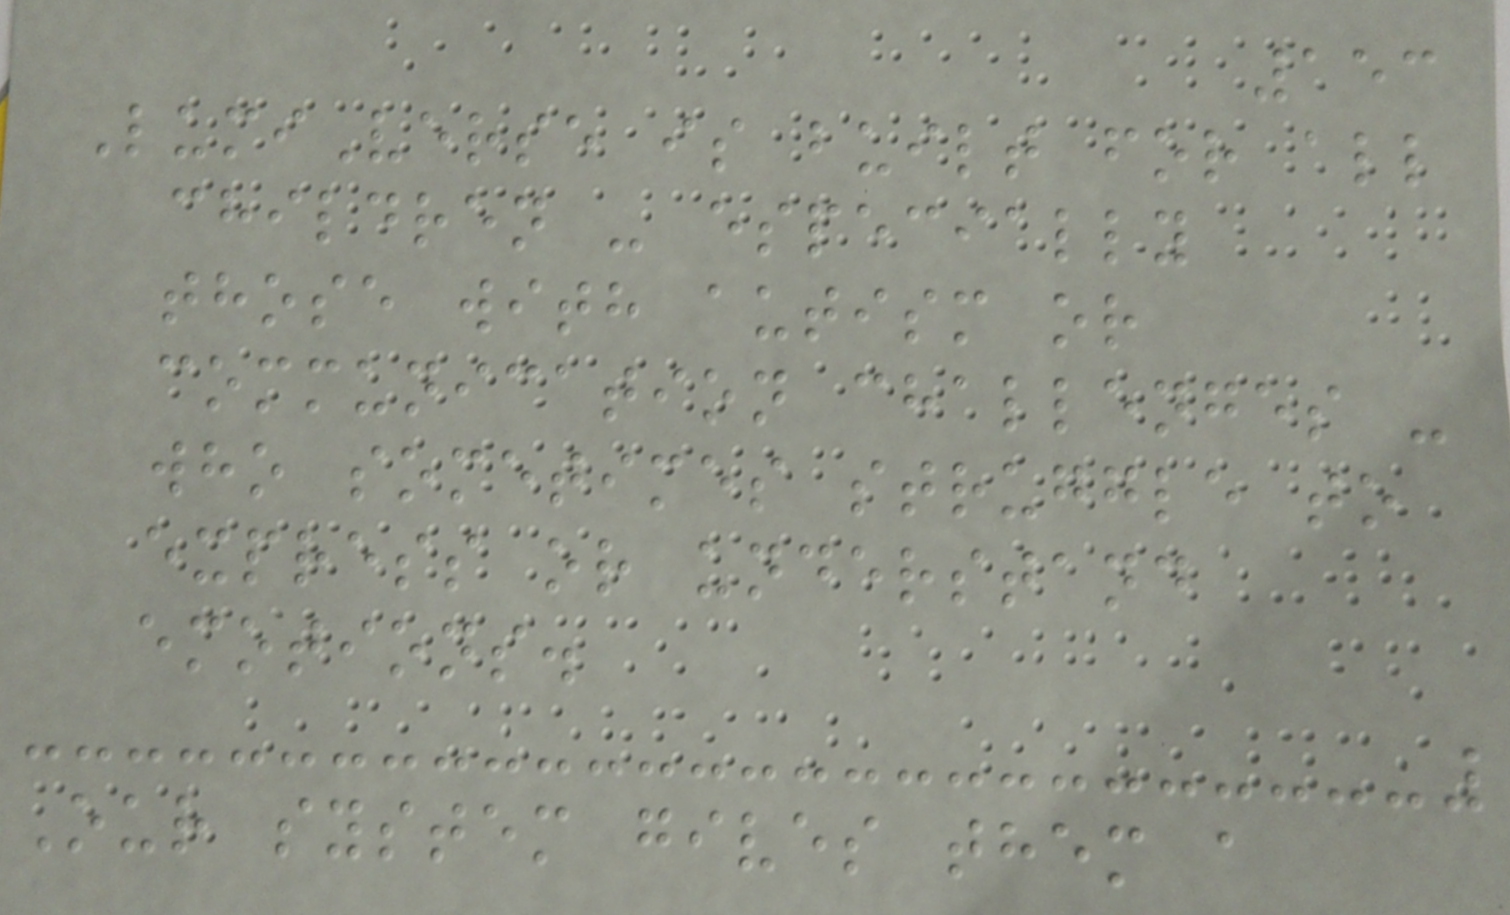153
LumiVerse is built for all
children - especially
those with autism or
communication challenges -
who sometimes struggle to
express or understand
emotions.
Our system gives them a
